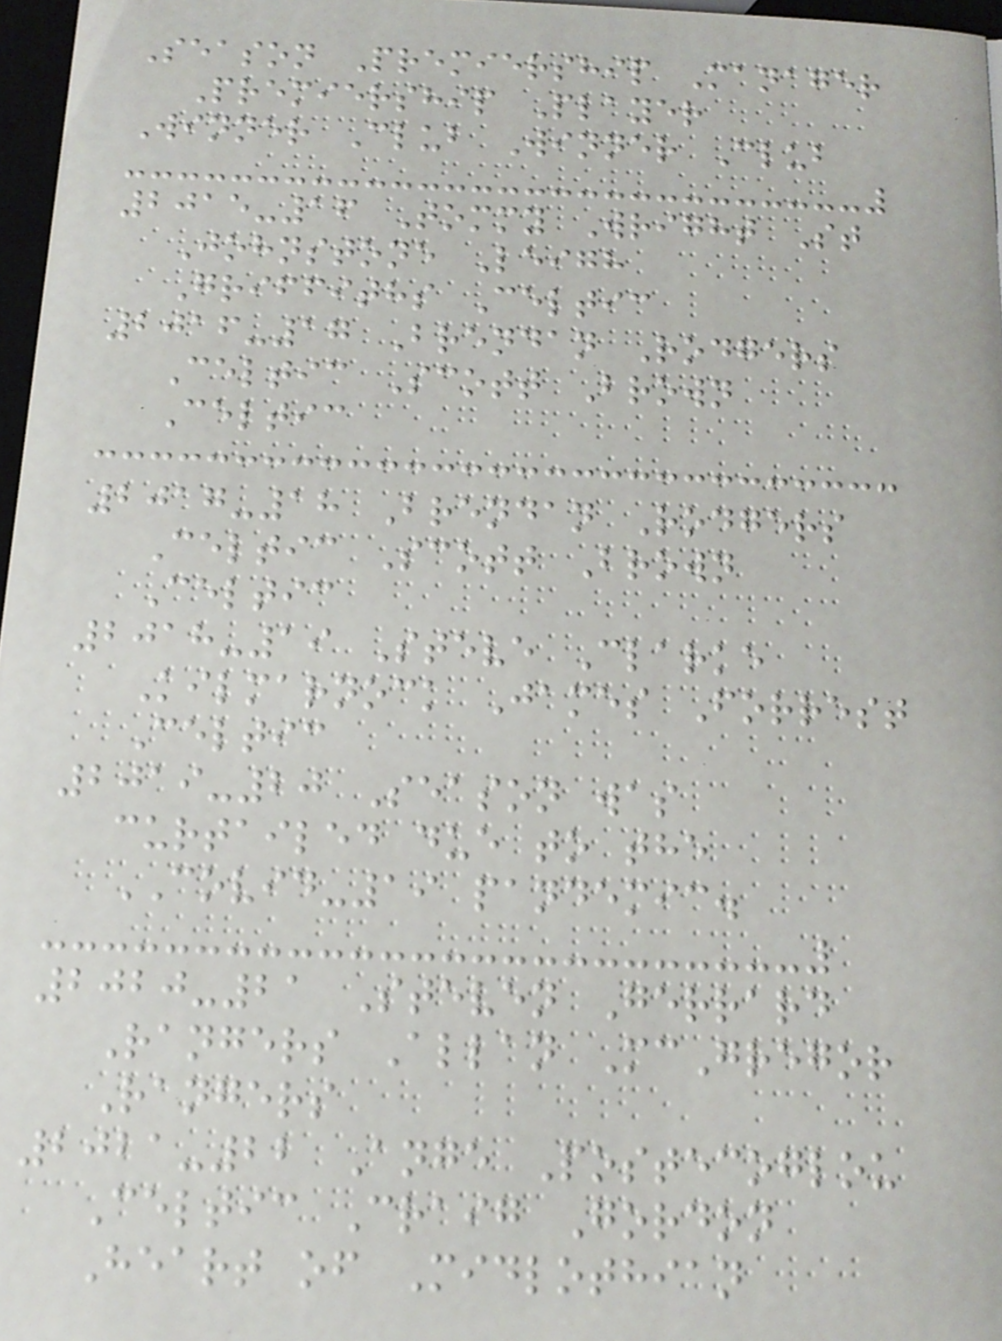Season Premiership Manager
Premiership Player
Winner Club Winner Club
2015-16 Tommy Wright St
Johnstone Leigh
Griffiths Celtic
2016-17 Brendan Rodgers
Celtic Scott Brown
Celtic
2017-18 Brendan Rodgers
Celtic Scott Brown
Celtic
2018-19 Steve Clarke
Kilmarnock James Forrest
Celtic
2019-20 Season was
curtailed due to the
COVID-19 pandemic.
2020-21 Steven Gerrard
Rangers Allan McGregor
Rangers
2021-22 Ange Postecoglou
Celtic Craig Gordon
Heart of Midlothian
